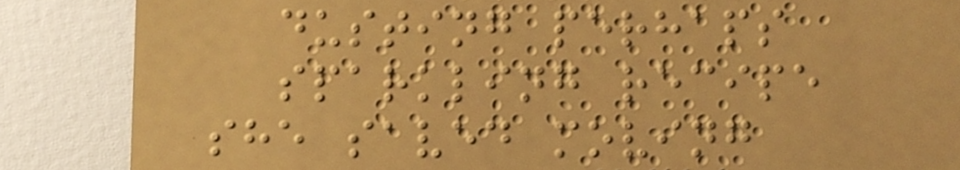dusting perhaps
sparkling recipe
she saved moving
